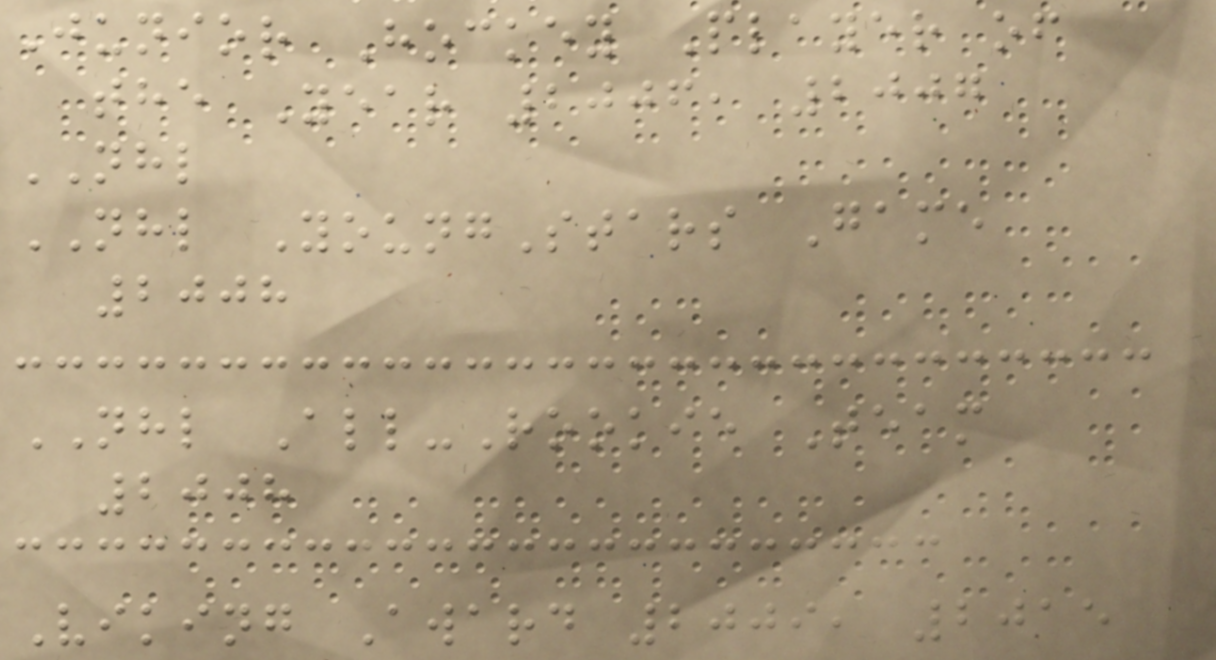Junior Hockey Player of
the Year 2006, 2007
NHL
NHL YoungStars Game
2008
NHL All-Rookie Team
2008
Viking Award 2009, 2015
